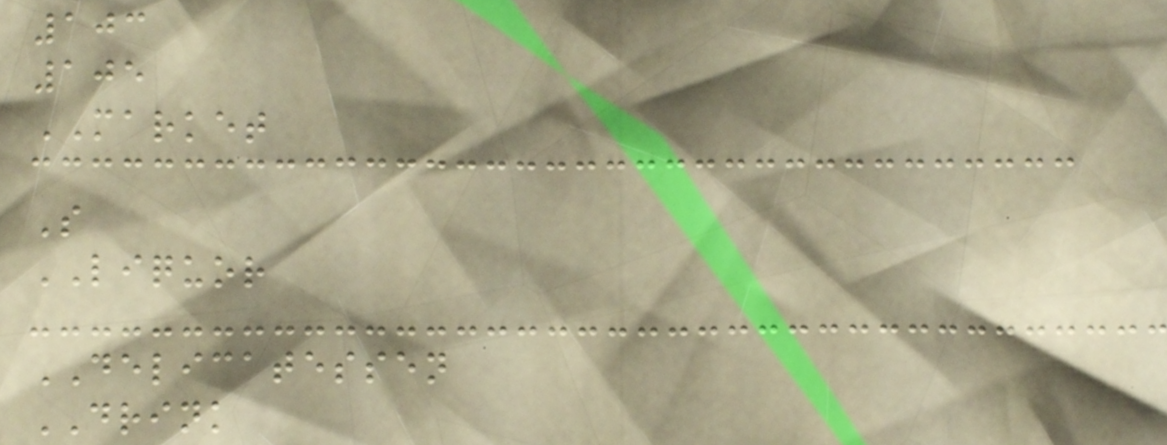103
105
MARKET
S
LIQUOR
DELICATESSEN
DRINK
